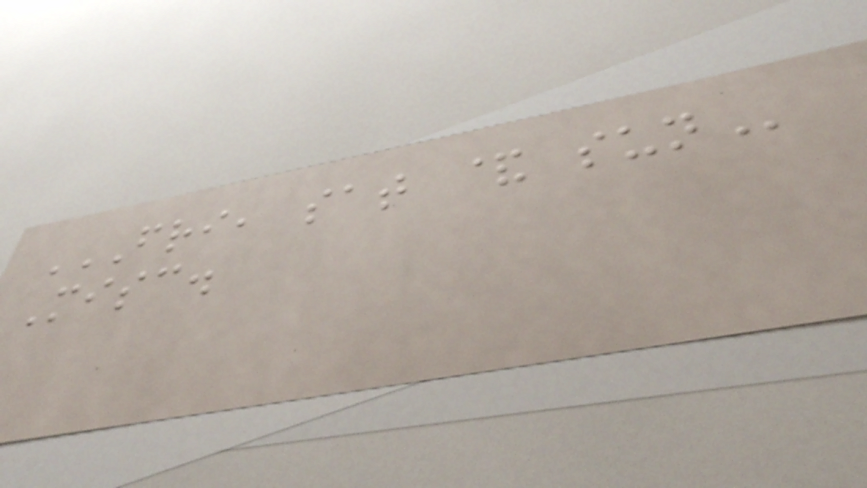FRI, SAT & SUN
Misc.
